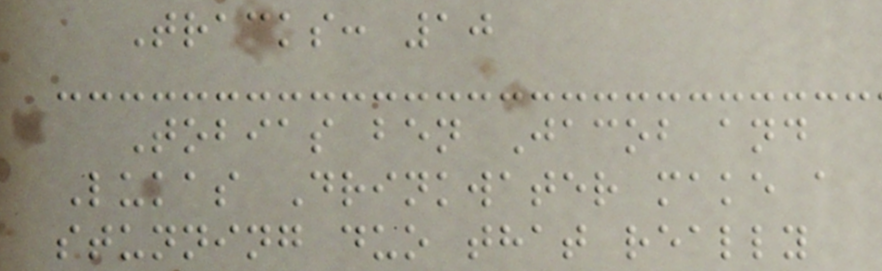Tracks: 10
Tobias ben Jacob and
Lukas Drinkwater make a
stunning duo that really
